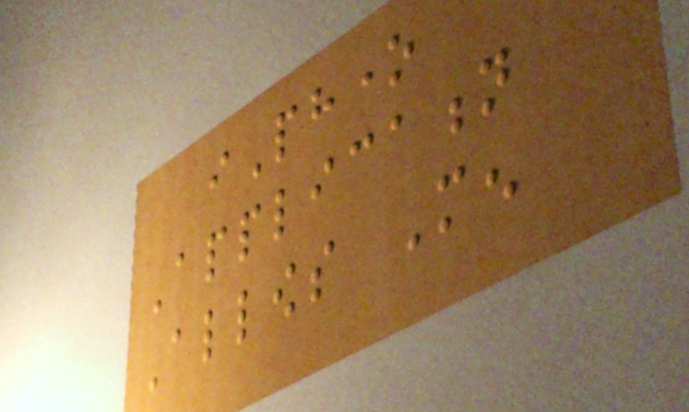iPhone
Application
Allows Men
